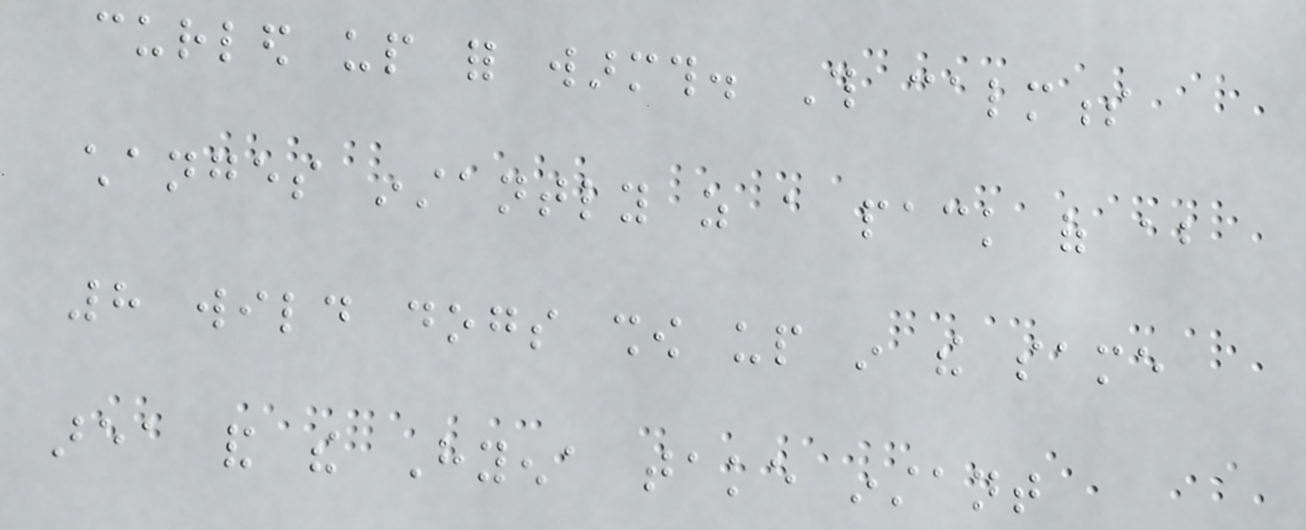curled up for warmth. This calmness
changes instantly as a pack of about
8 wild dogs show up in the same
area and the Hyena take instant
